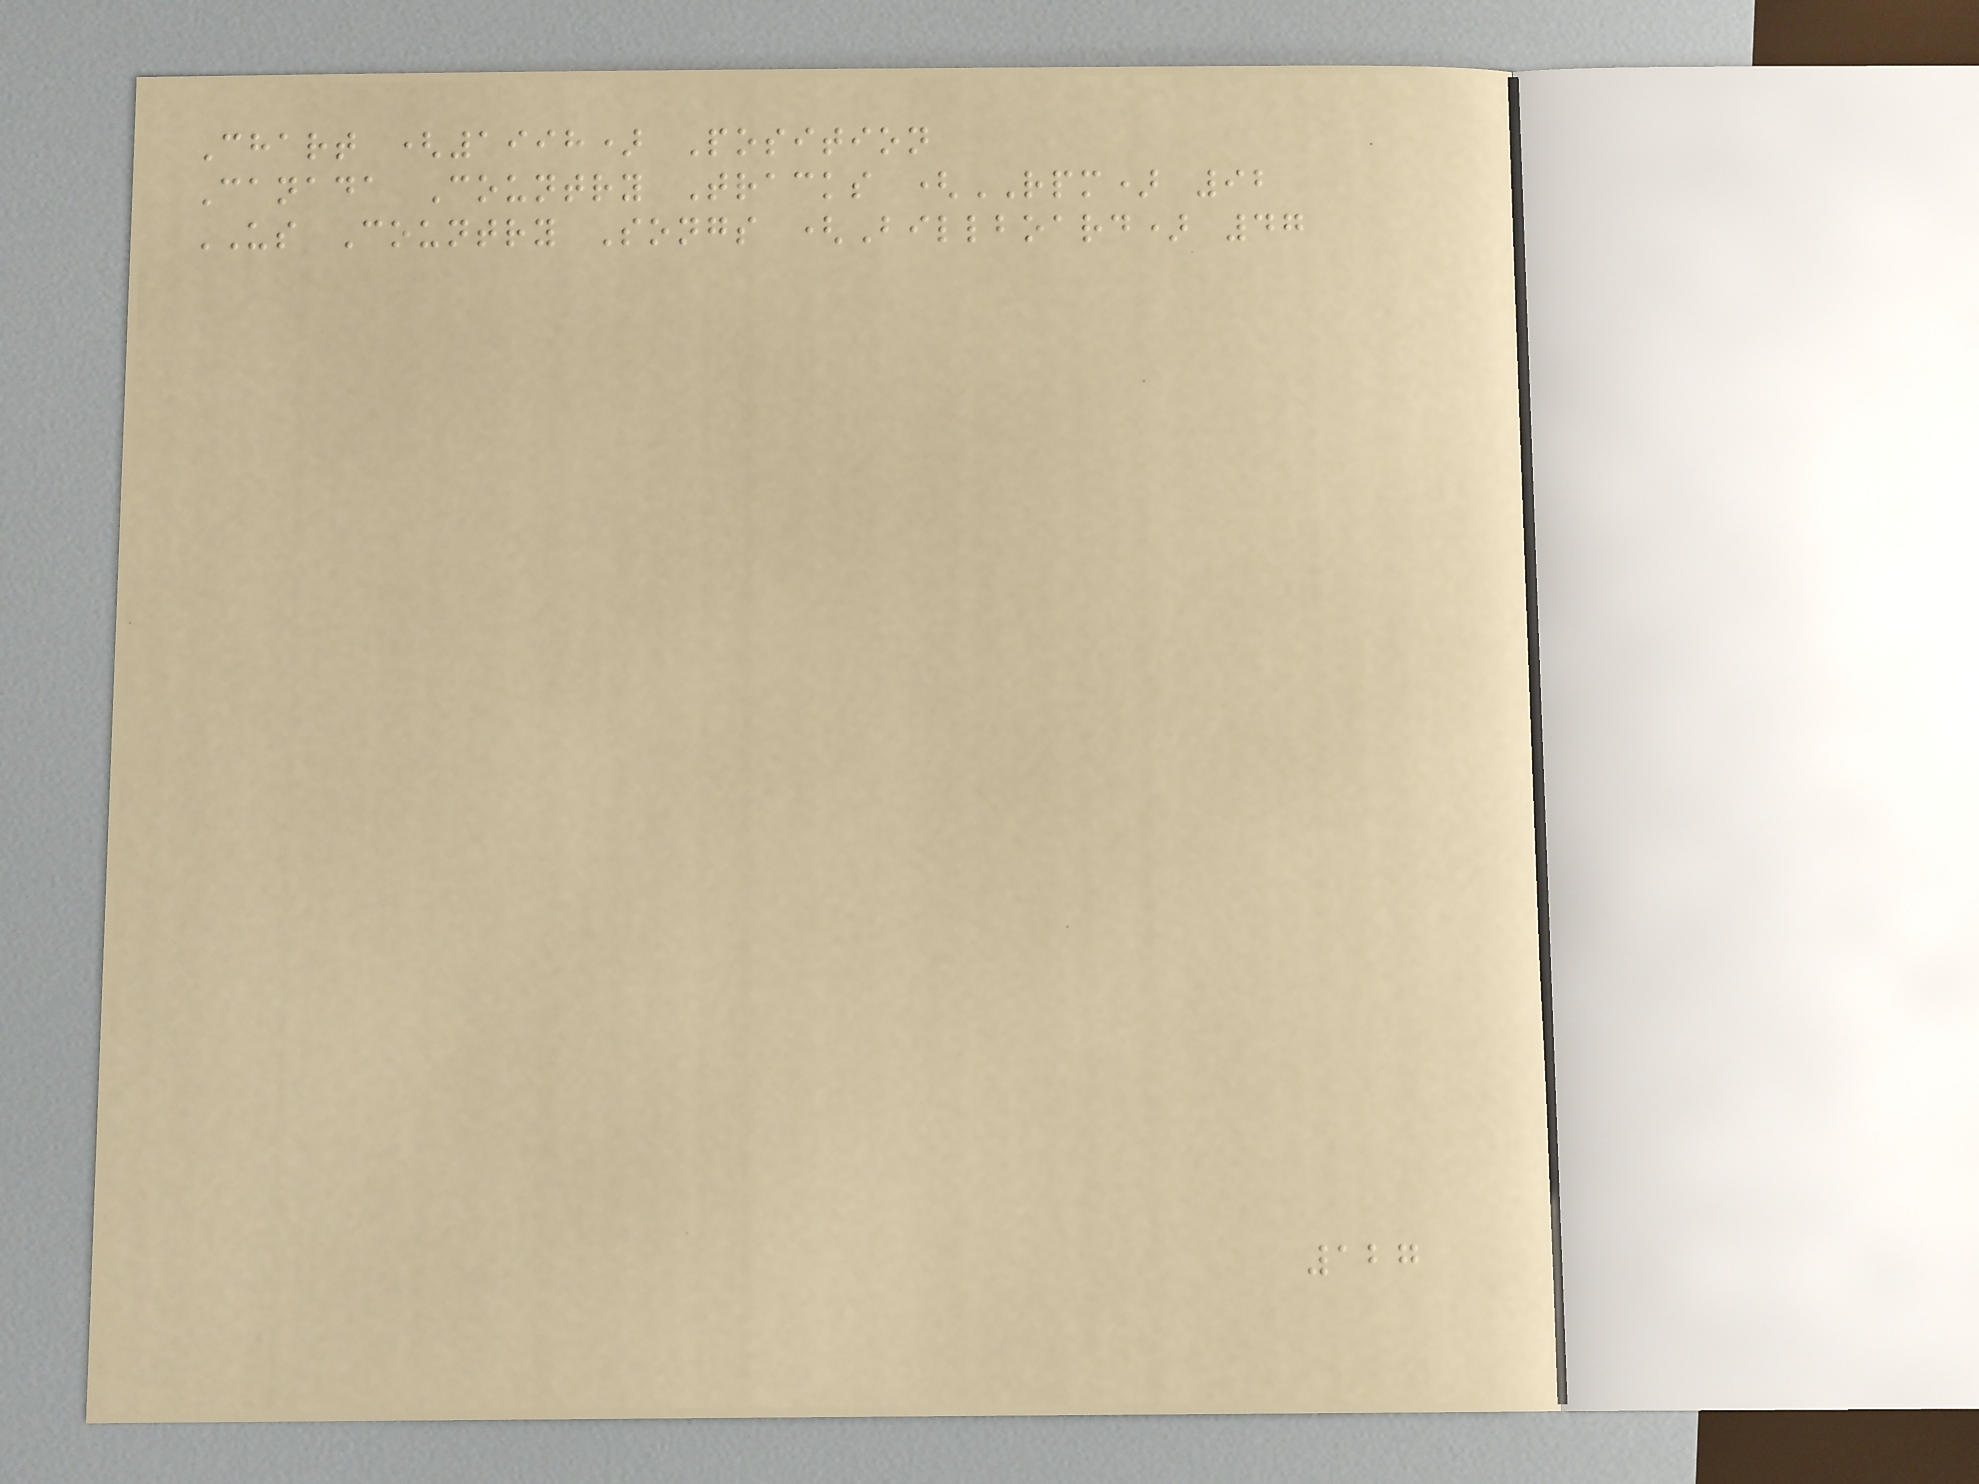Chart (1998) Position
Canada Country Tracks (RPM) 92
US Country Songs (Billboard) 47
127
